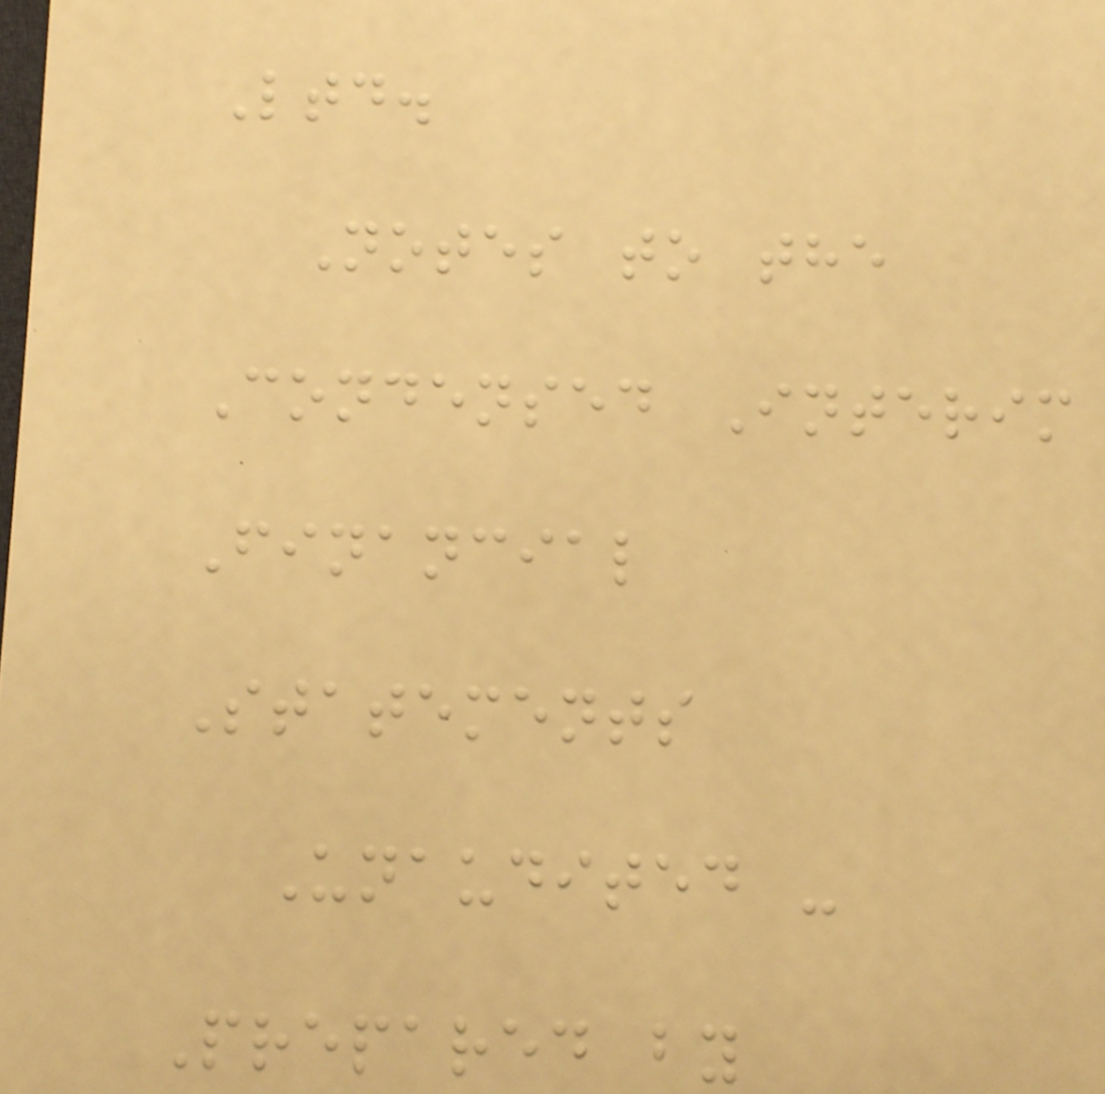Ltd.
Notes to the
Condensed Interim
Financial
Statements
Unaudited -
Prepared by
